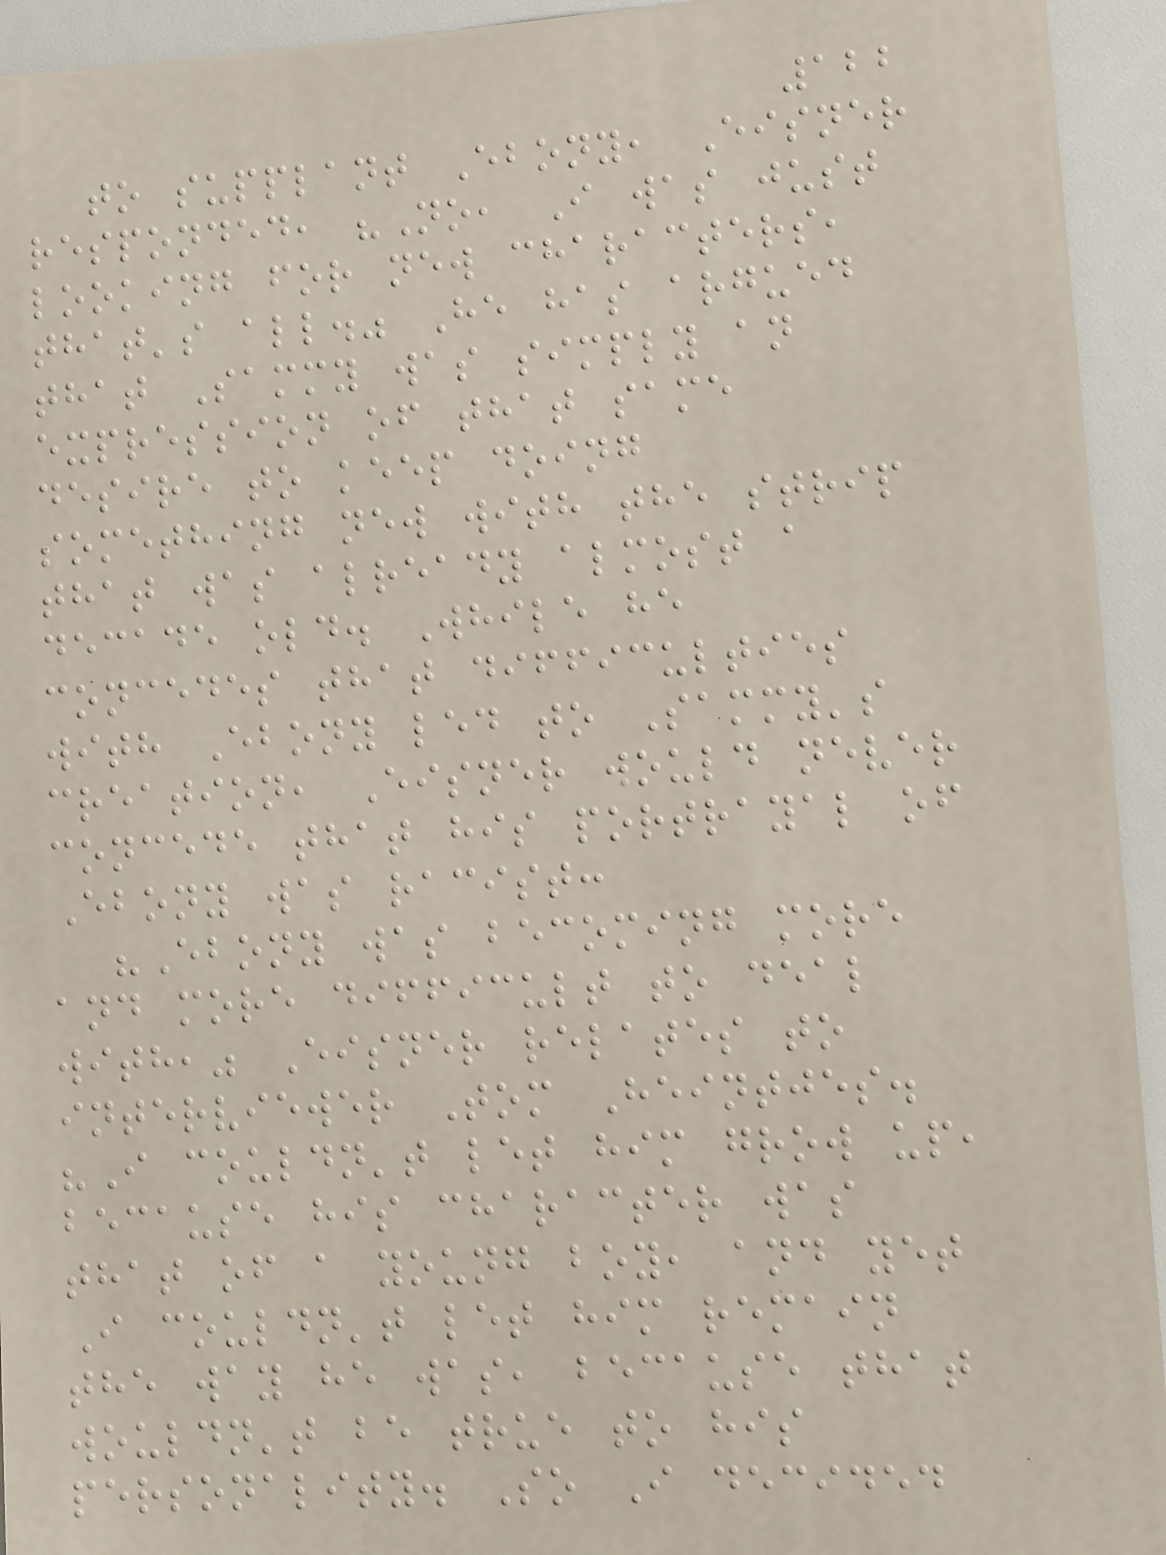122
to supplant Ebony, Eisner
responded, "No, I was just
looking for new characters,
that's all." He has argued
that Sammy was simply an
expression of that same
desire to keep doing
something new with the strip
that was already almost a
decade old. While he
concedes that difficulties
with Ebony led to Sammy's
creation, Eisner would never
concede that his portrayal of
Ebony was racist:
"Ebony was becoming more
and more difficult to deal
with," Eisner relates to
interviewer Tom Heintjes.
"I couldn't let him grow up,
because his character was
that of a young boy, and yet
I couldn't let him remain
the way he was, because that
wouldn't be true to his
personality. So I decided
